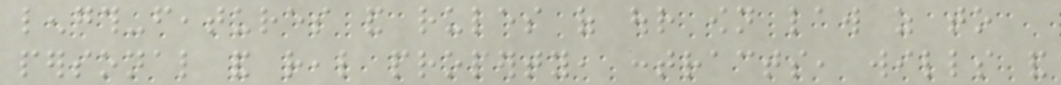length-features and rules of our own law as to
personal and real property, contracts, wills and
